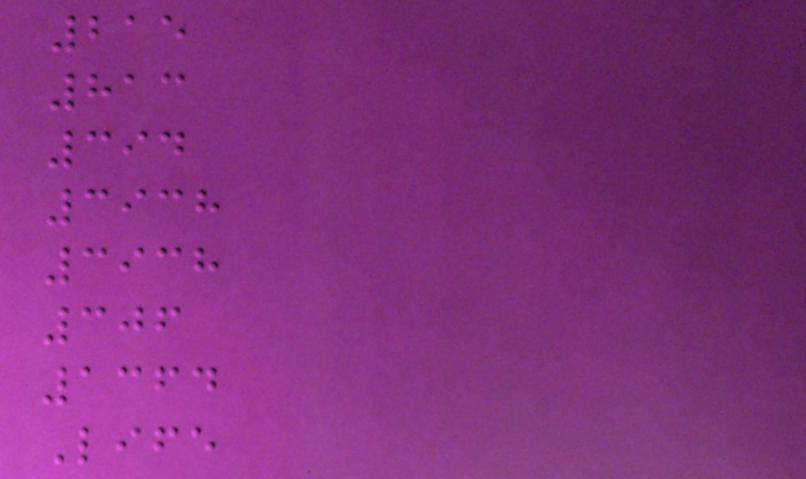215
813
394
3938
3938
306
1364
Life
